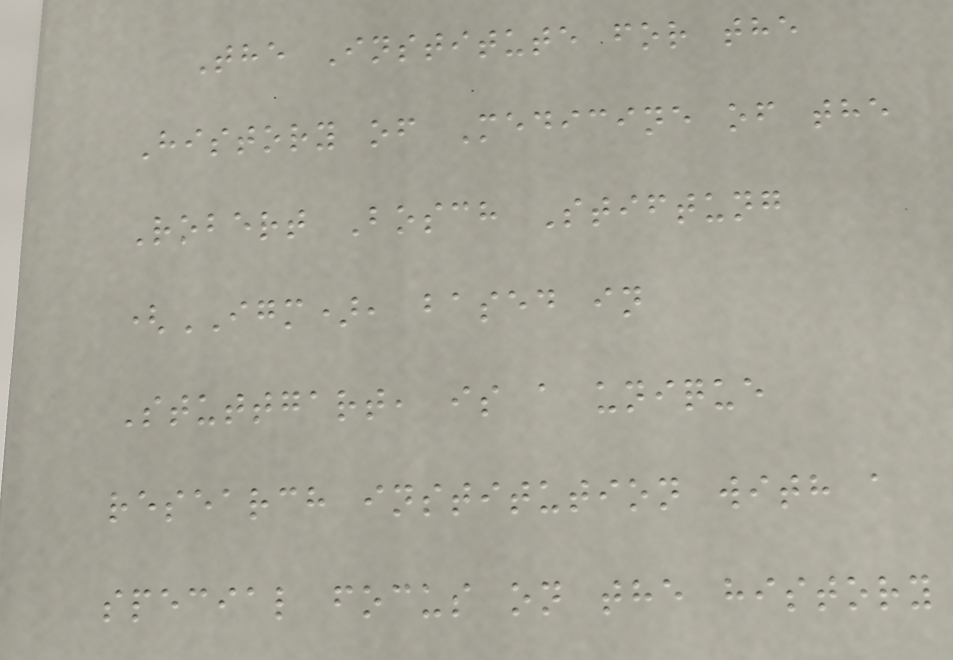The Institute for the
History of Medicine of the
Robert Bosch Stiftung
(IGM), based in
Stuttgart, is a unique
research institution with a
special focus on the history
